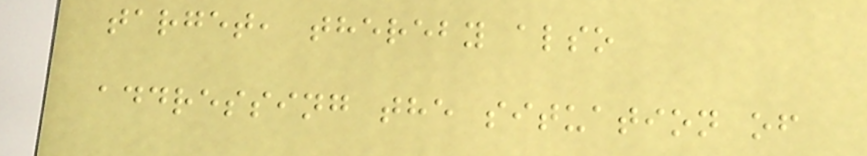target, thereby also
addressing the situation of
